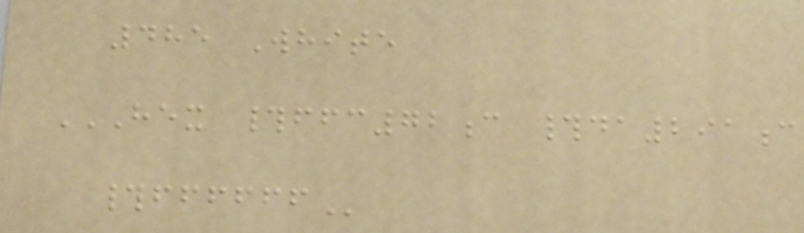485 White
HEX #FFC72C #DA291C
#FFFFFF
